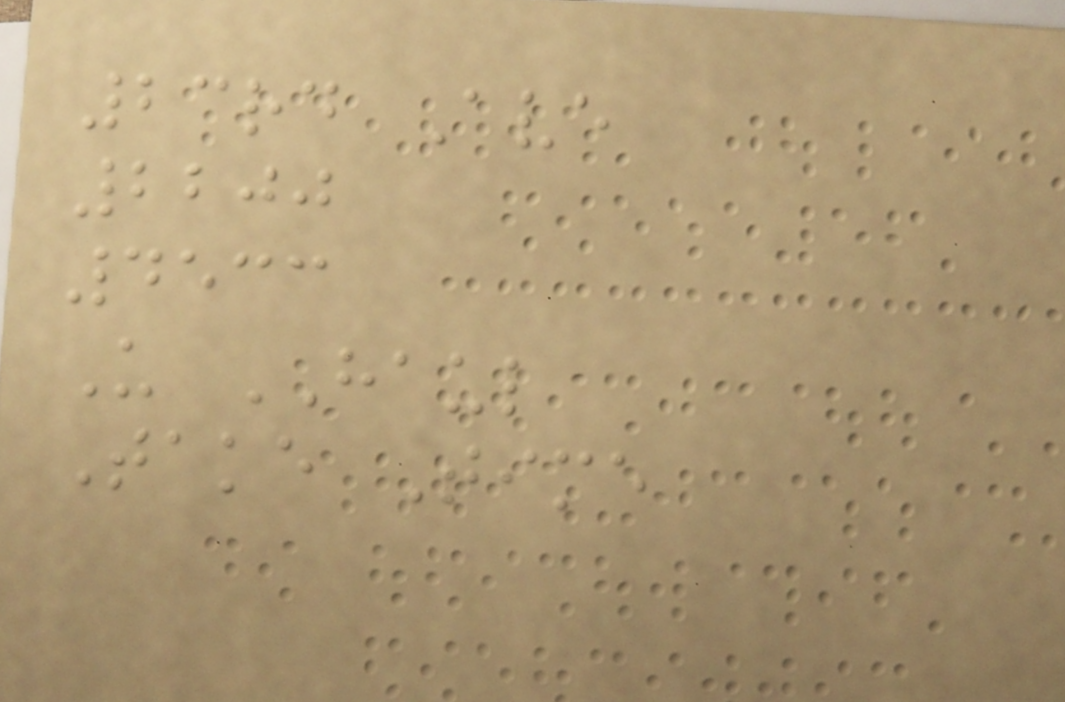23rd Ave
2200
4533
U HAUL
Take Time
